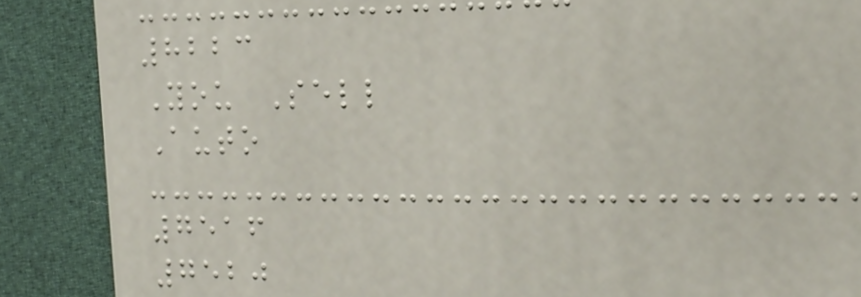8223
You Sell
Auto
7516
7520
